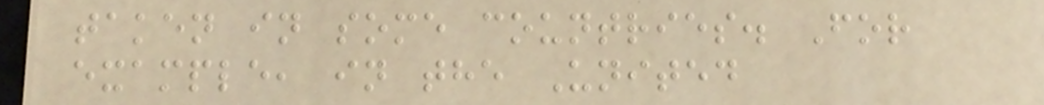taken in some countries. For
example, in the United
